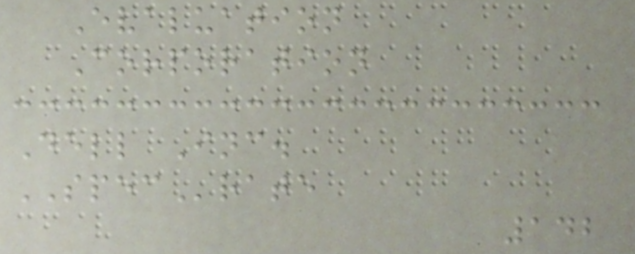Evaluation
Corporation
Dell Inc.
SPECrate
142
